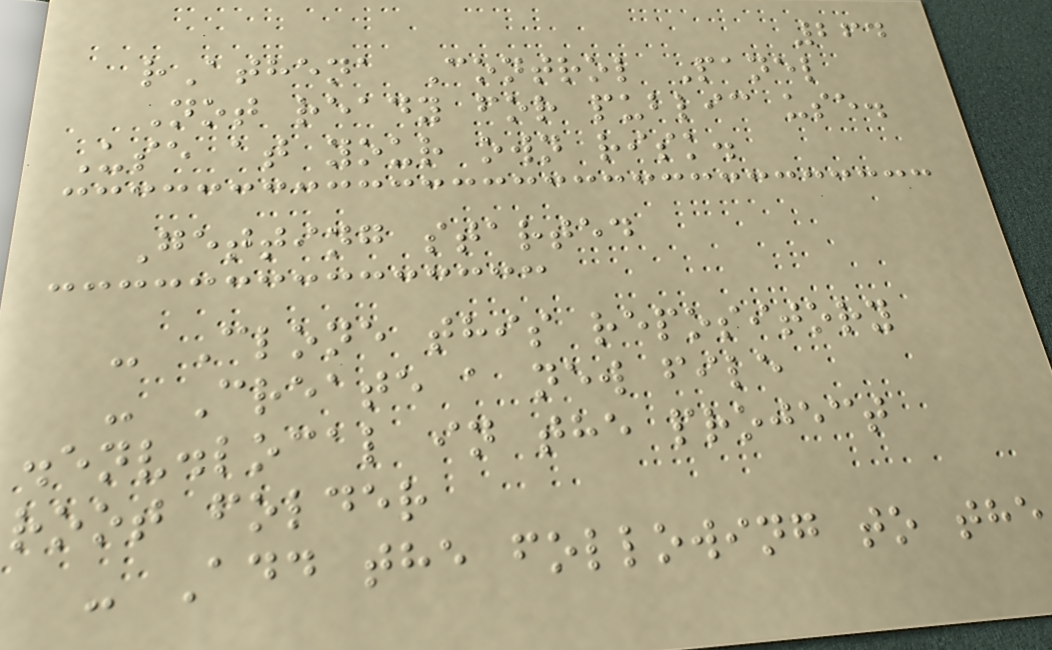264
rAthena Control Panel
Not ready for public use.
Use at your own risk.
Getting started
- Clone this repository
- Create a new file
.env.local in the project
root folder
- Add the following to the
